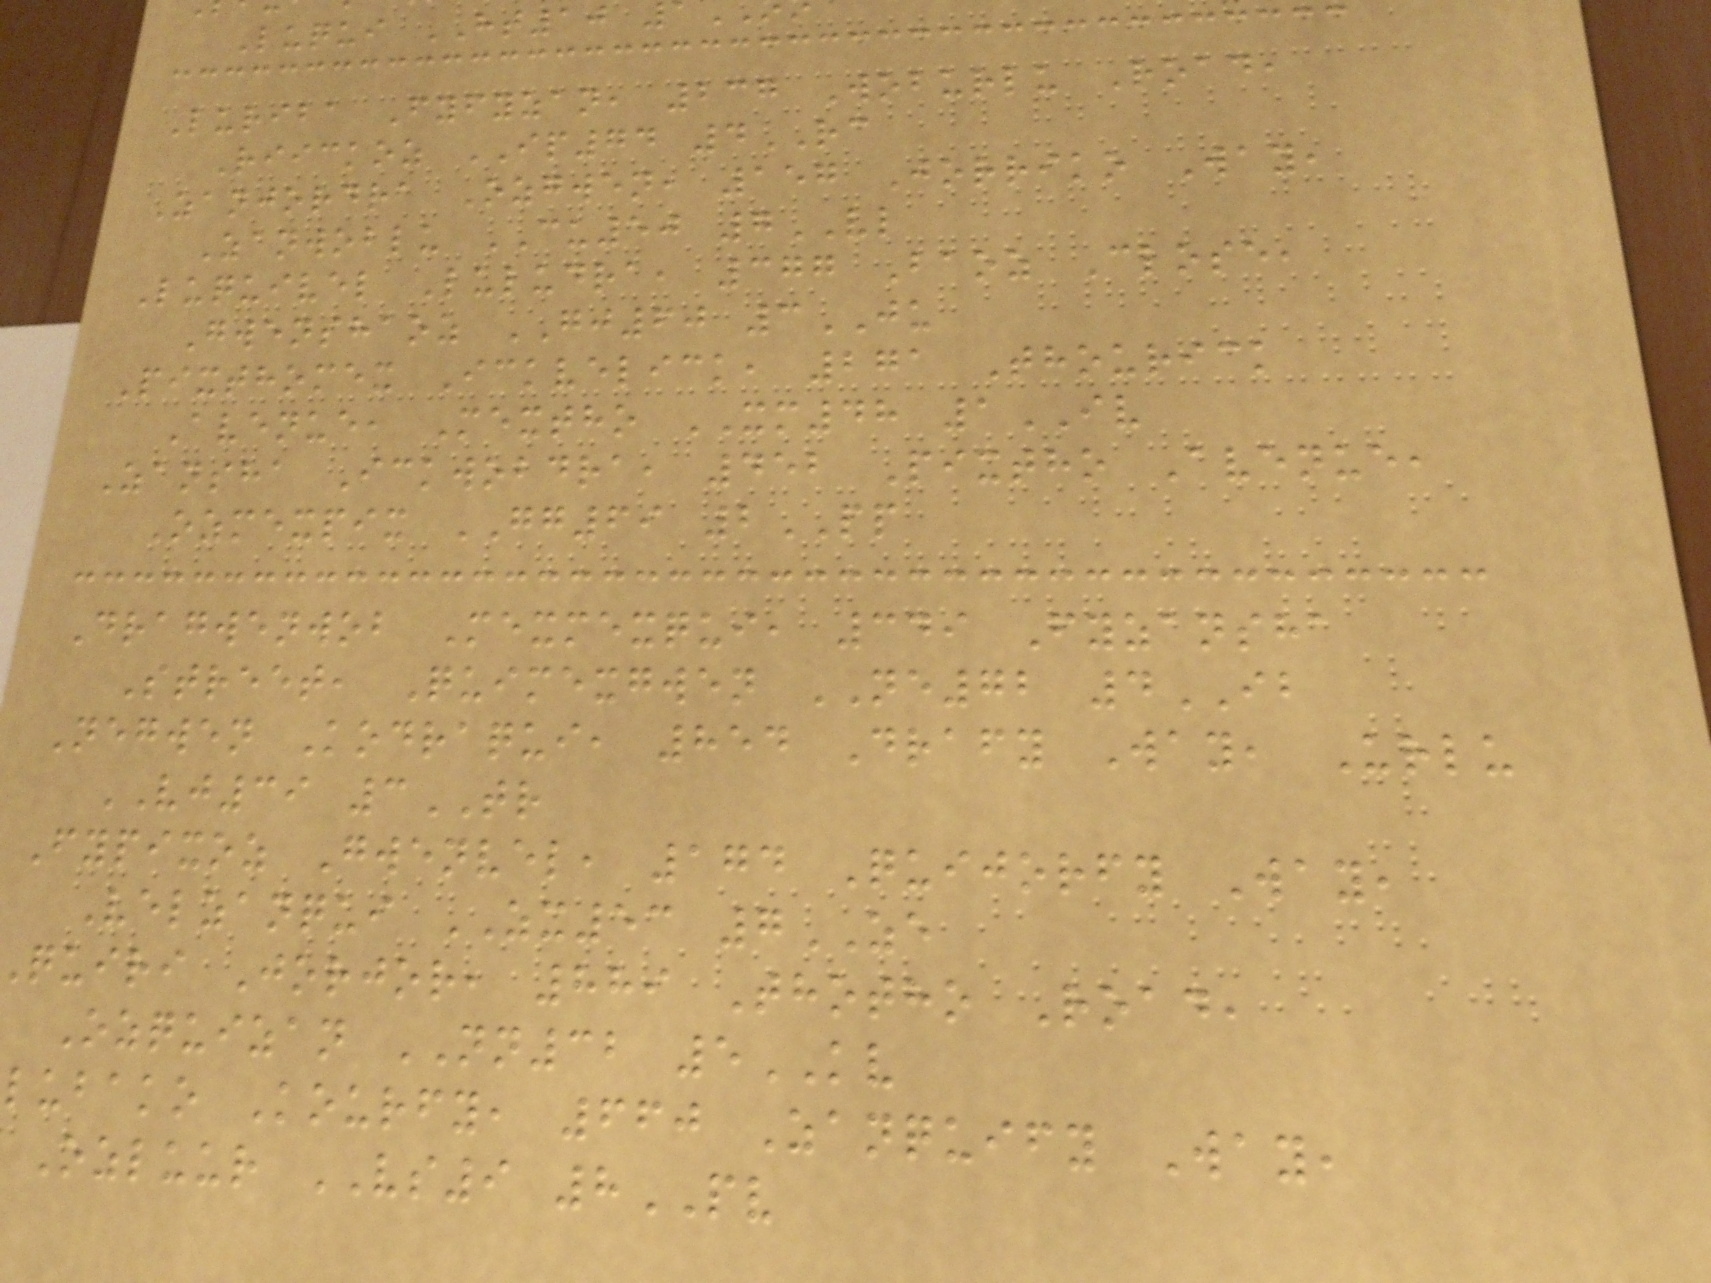Luqui HT10
Luriba Fyfyzan, 237 Woburlu Road,
Riickoz IP74 4RC
Zanjordra Ozgwen, 157 Jorriko Way,
Zanwoblu CU50 7VL
Luquivel Luludra, 377 Baoz Close,
Gwenshaoz GJ60 3JU
Pixthomex Ickvelick, 271 Thourick
Avenue, Mextho XM48 1IV
Zansha Ickwobdra, 452 Pixtho Avenue,
Ozmexpix GG69 2PP
Dragwenwob Mexmexqui, 349 Fyzansha
Street, Quimexgwen NE72 4IB
Negwen Kodraqui, 854 Drafy Way, Urlu
VJ39 3TR
Fypixoz Gwenvel, 174 Quijorfy Way,
Velzanqui ZX53 7ZE
quiri Jorjor, 889 Thotho Road,
Ozquizan NN32 5KV
lubako Kourfy, 660 Zanquify Way,
Ozluur VS9 8PV
